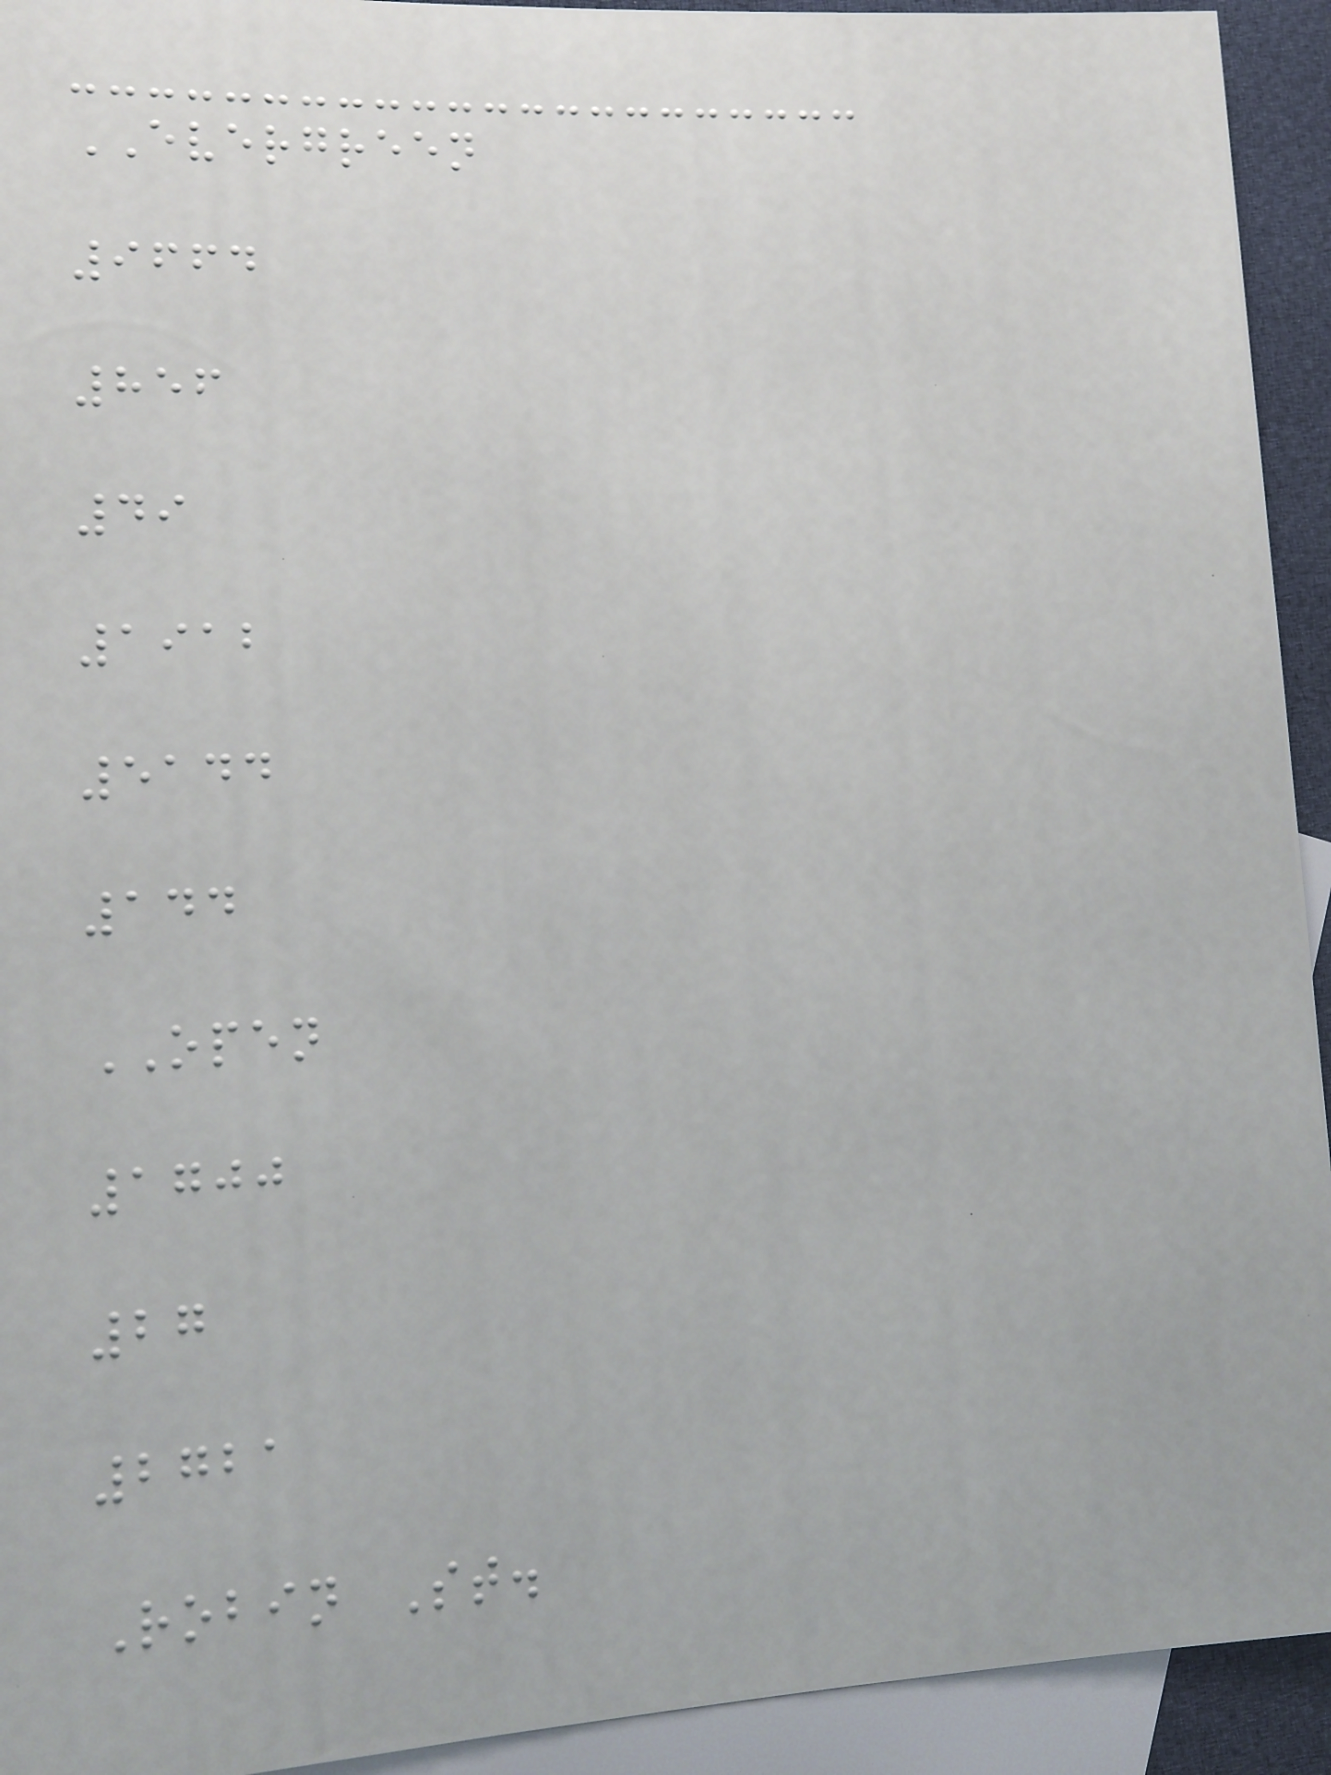EVERGREEN
9664
856
49
1912
5144
144
OPEN
1700
27
2721
Robin St.
